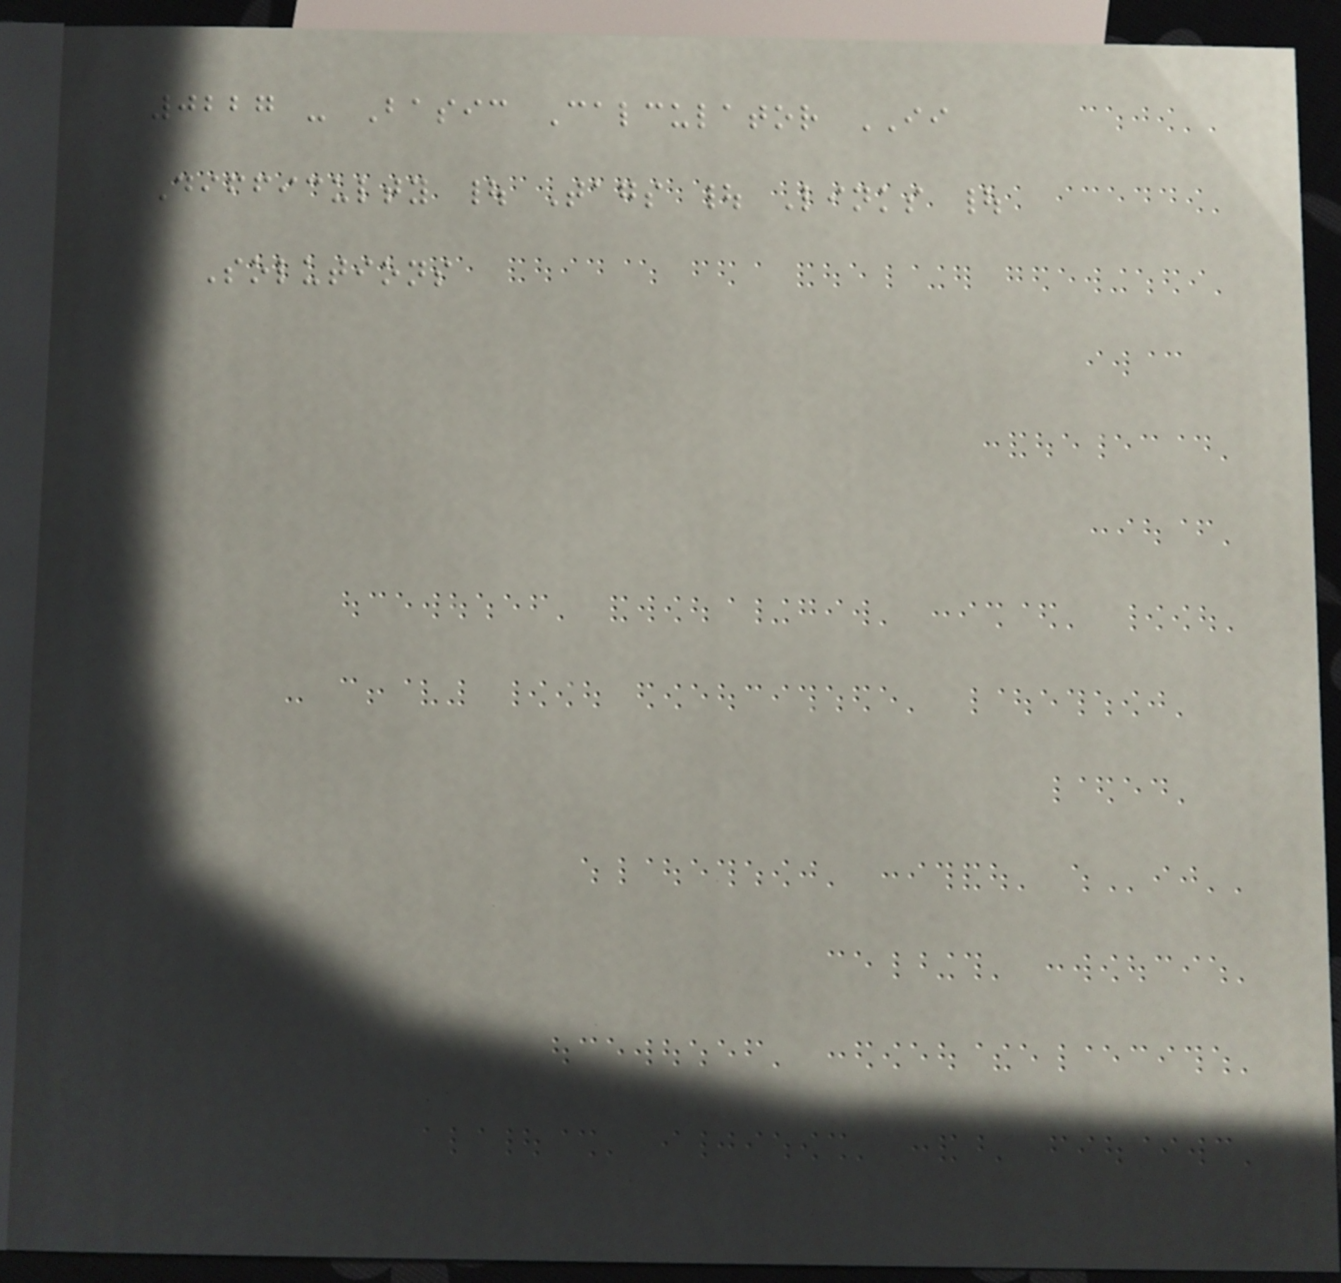0227 - Basic Calculator II
Difficulty | Tags | Links |
Solutions
